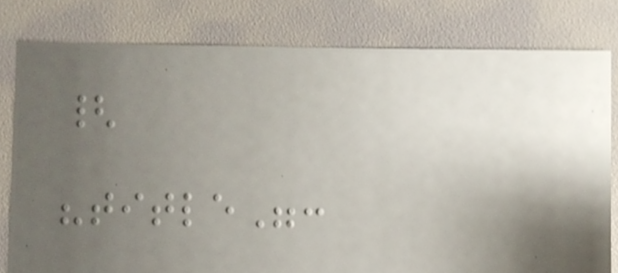{
"title":
